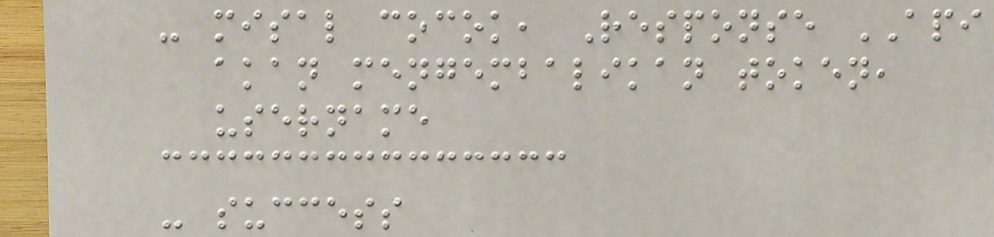- misal cocok, Response API
akan mengembalikan token,
username
- success
